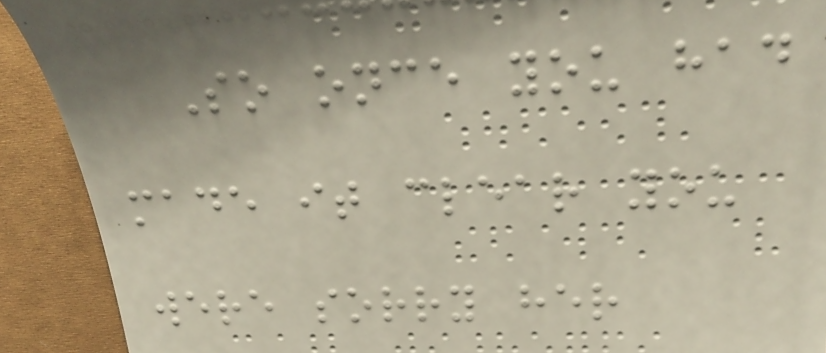So once you had
made it clear you
were sorry her
